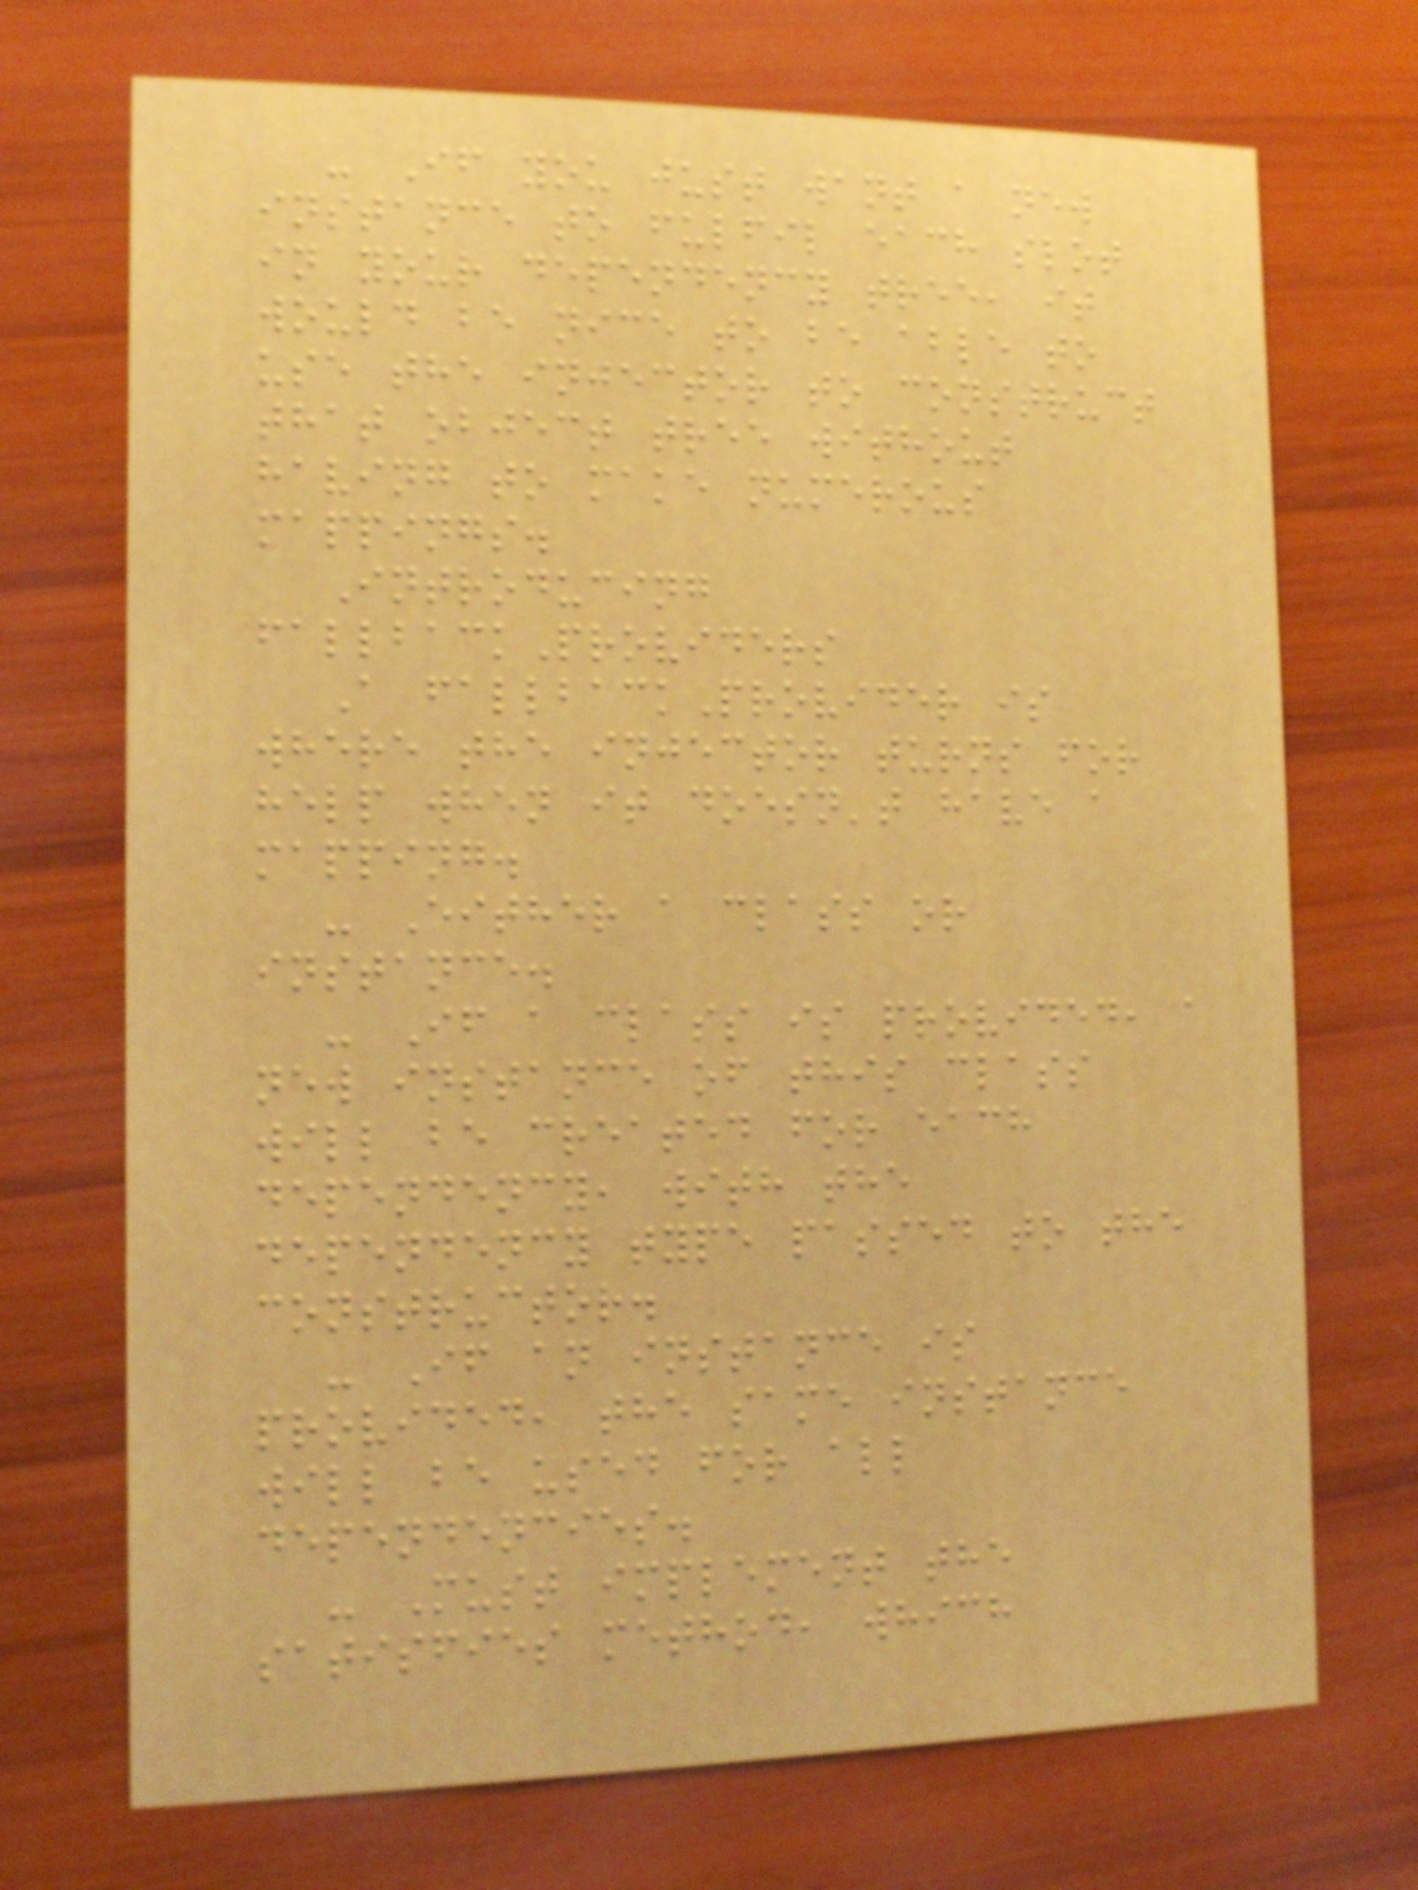- If you just want a new
instance to fulfil each slot
in your dependency tree, it
would be nice to be able to
use the injector to construct
that object tree without
having to make numerous
mappings.
Introducing
fallbackProviders
A fallbackProvider is
where the injector turns for
help when it doesn't have a
mapping.
- Either a class or
instance.
- If a class is provided, a
new instance of this class
will be created for each
dependency, with the
dependency type passed to the
constructor.
- If an instance is
provided, the same instance
will be used for all
dependencies.
- Must implement the
satisfies method, which
